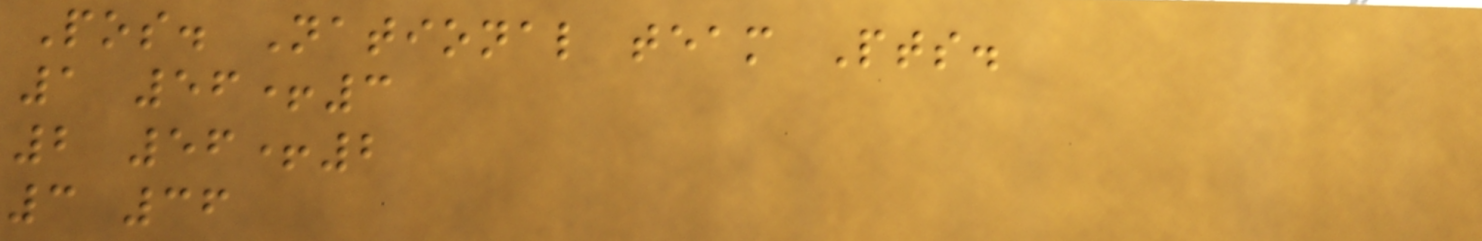Pos. National team Pts.
1 56+3
2 56+2
3 36
